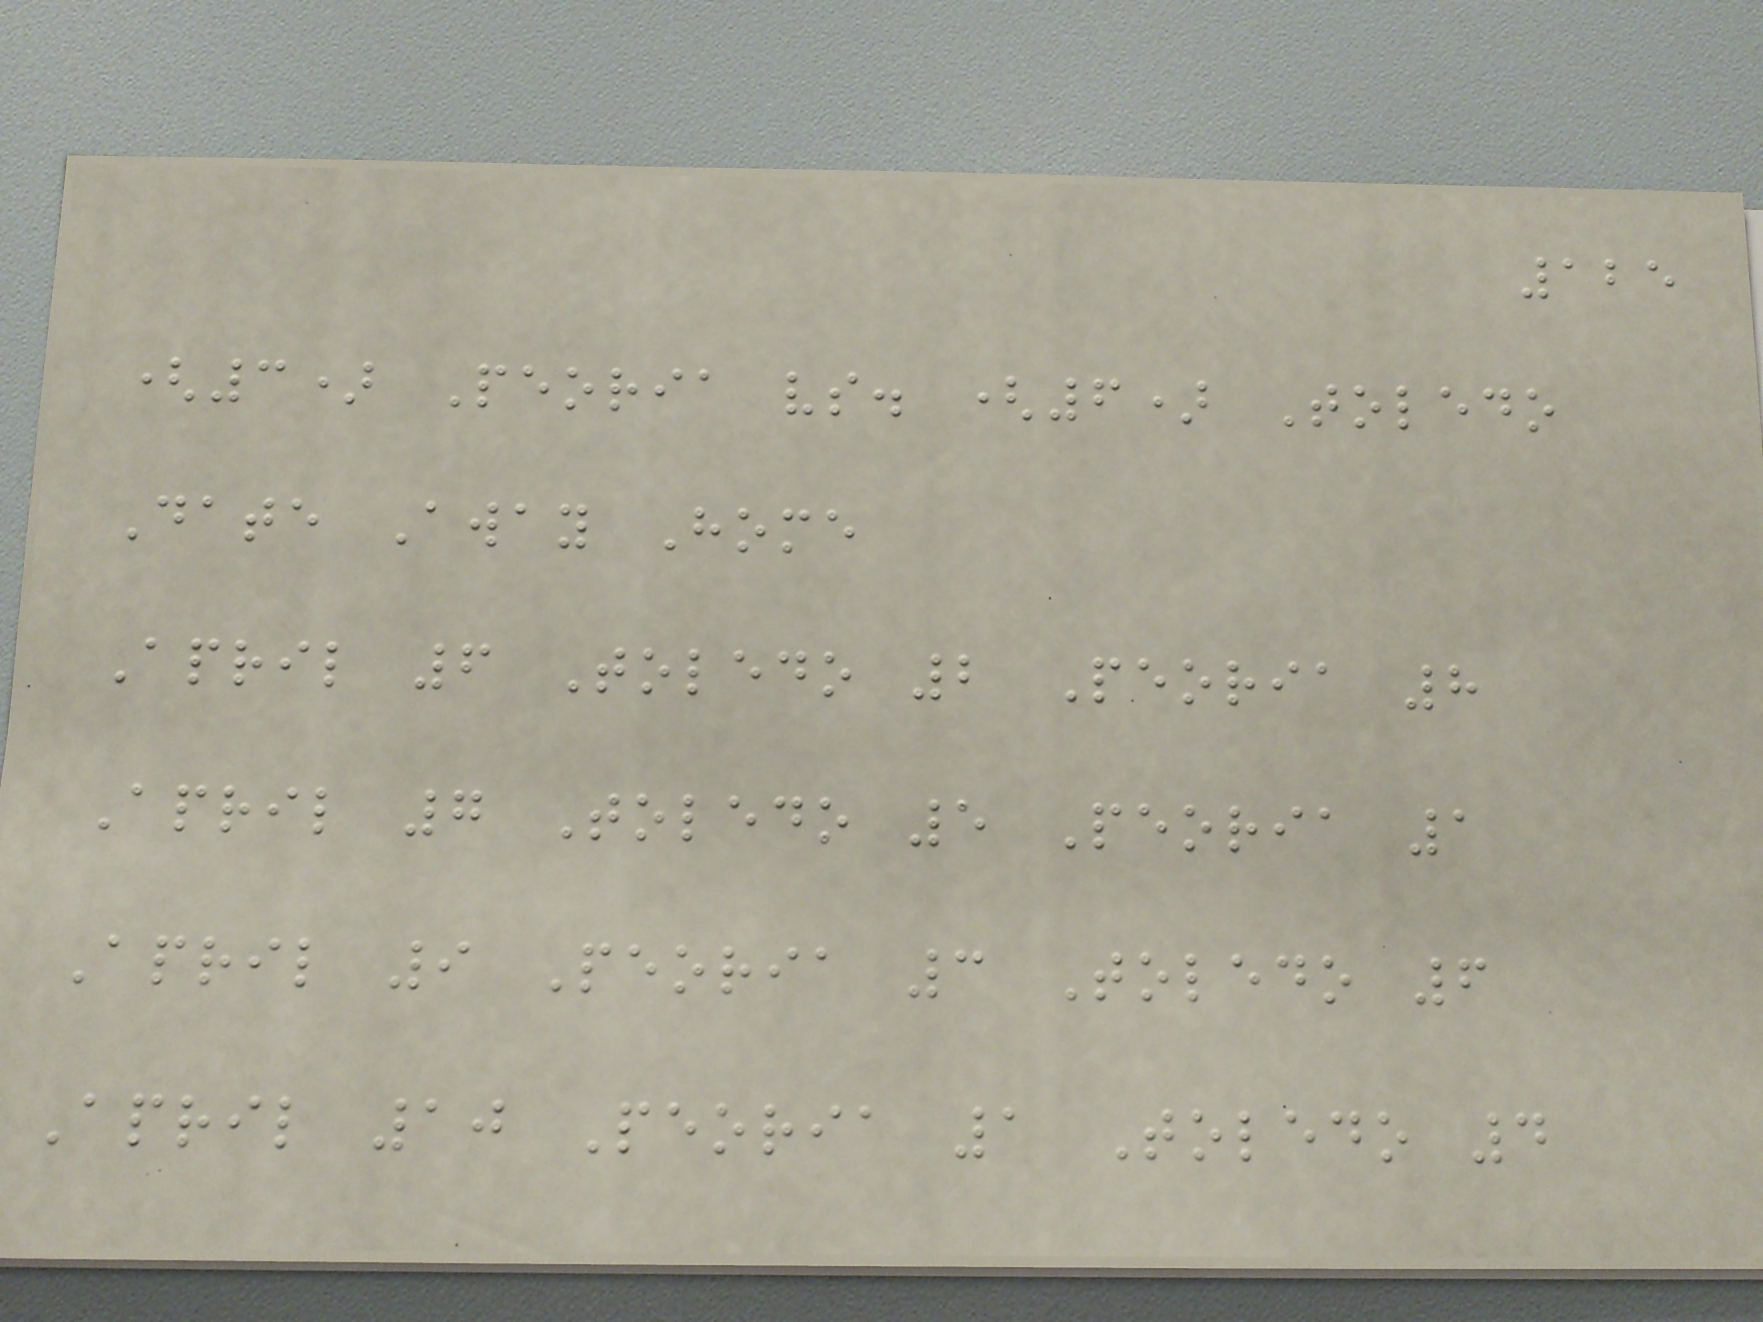125
(3) Peoria vs. (6) Toledo
Date Away Home
April 6 Toledo 2 Peoria 8
April 7 Toledo 5 Peoria 1
April 9 Peoria 3 Toledo 6
April 10 Peoria 1 Toledo 4
